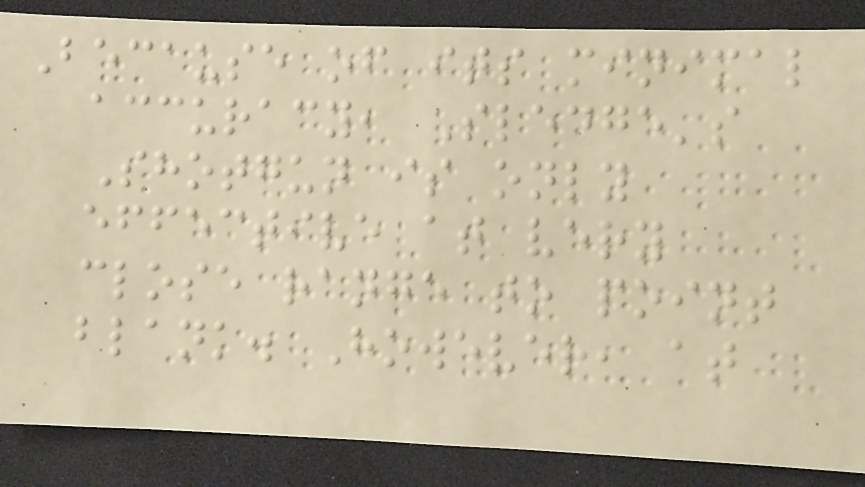Because of its minimal
accuracy, Sledge's
Shotgun is only
effective at very
close range to point
blank. However, at
